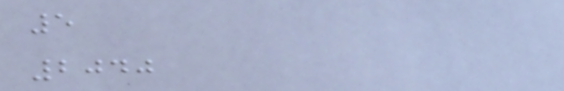5
2040
